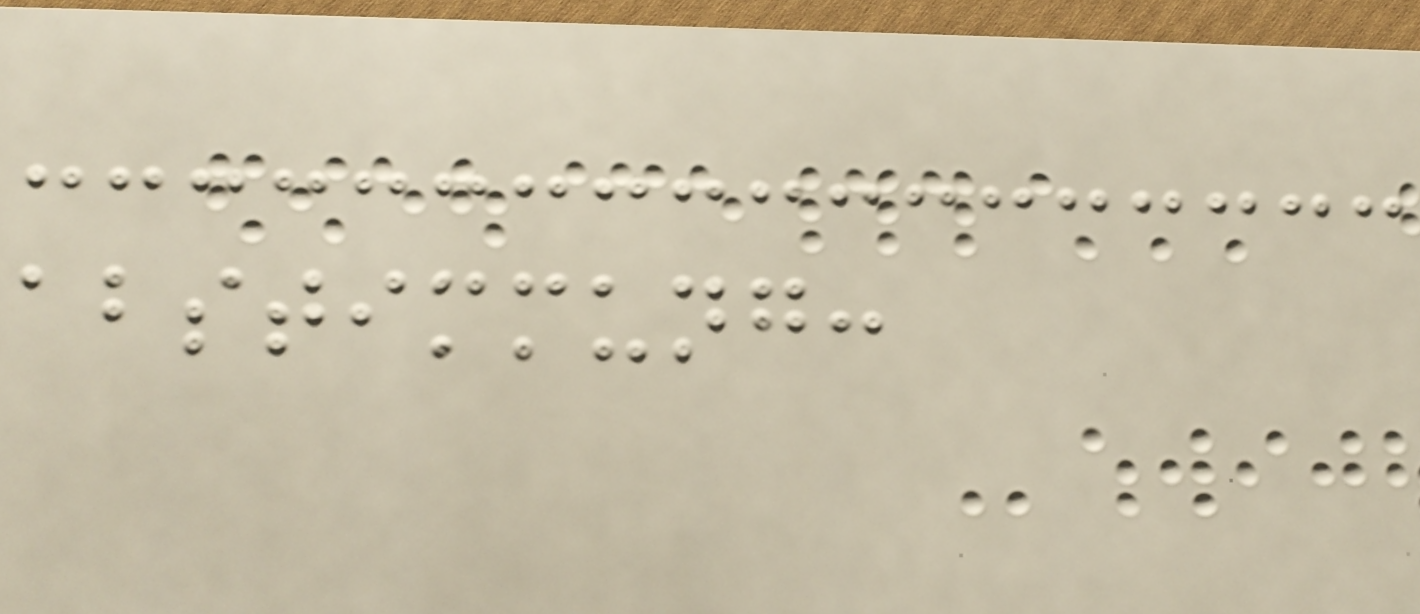abstimmung:
